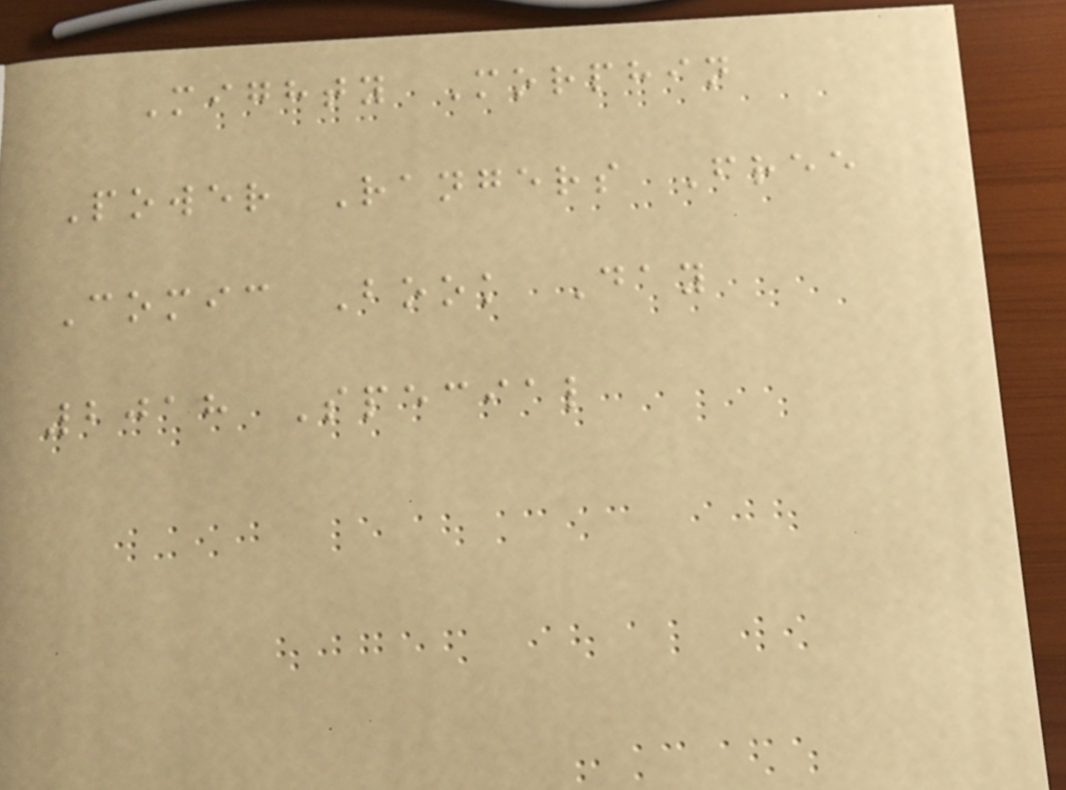Mighty Morphin
Power Rangers Free
Comic Book Day
2018 Special
